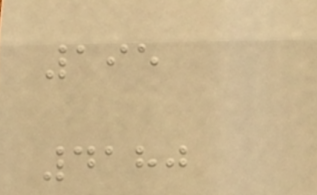195
4180
